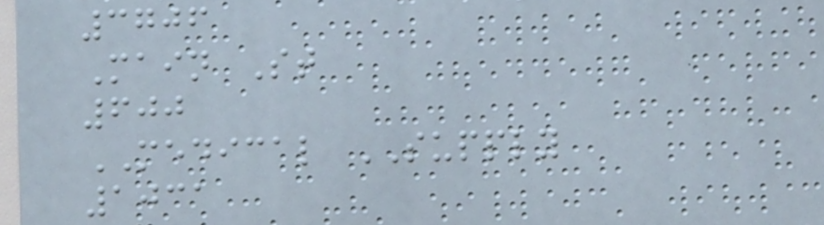3706
Main St
600
MEDICAL SUPPLY
1031
